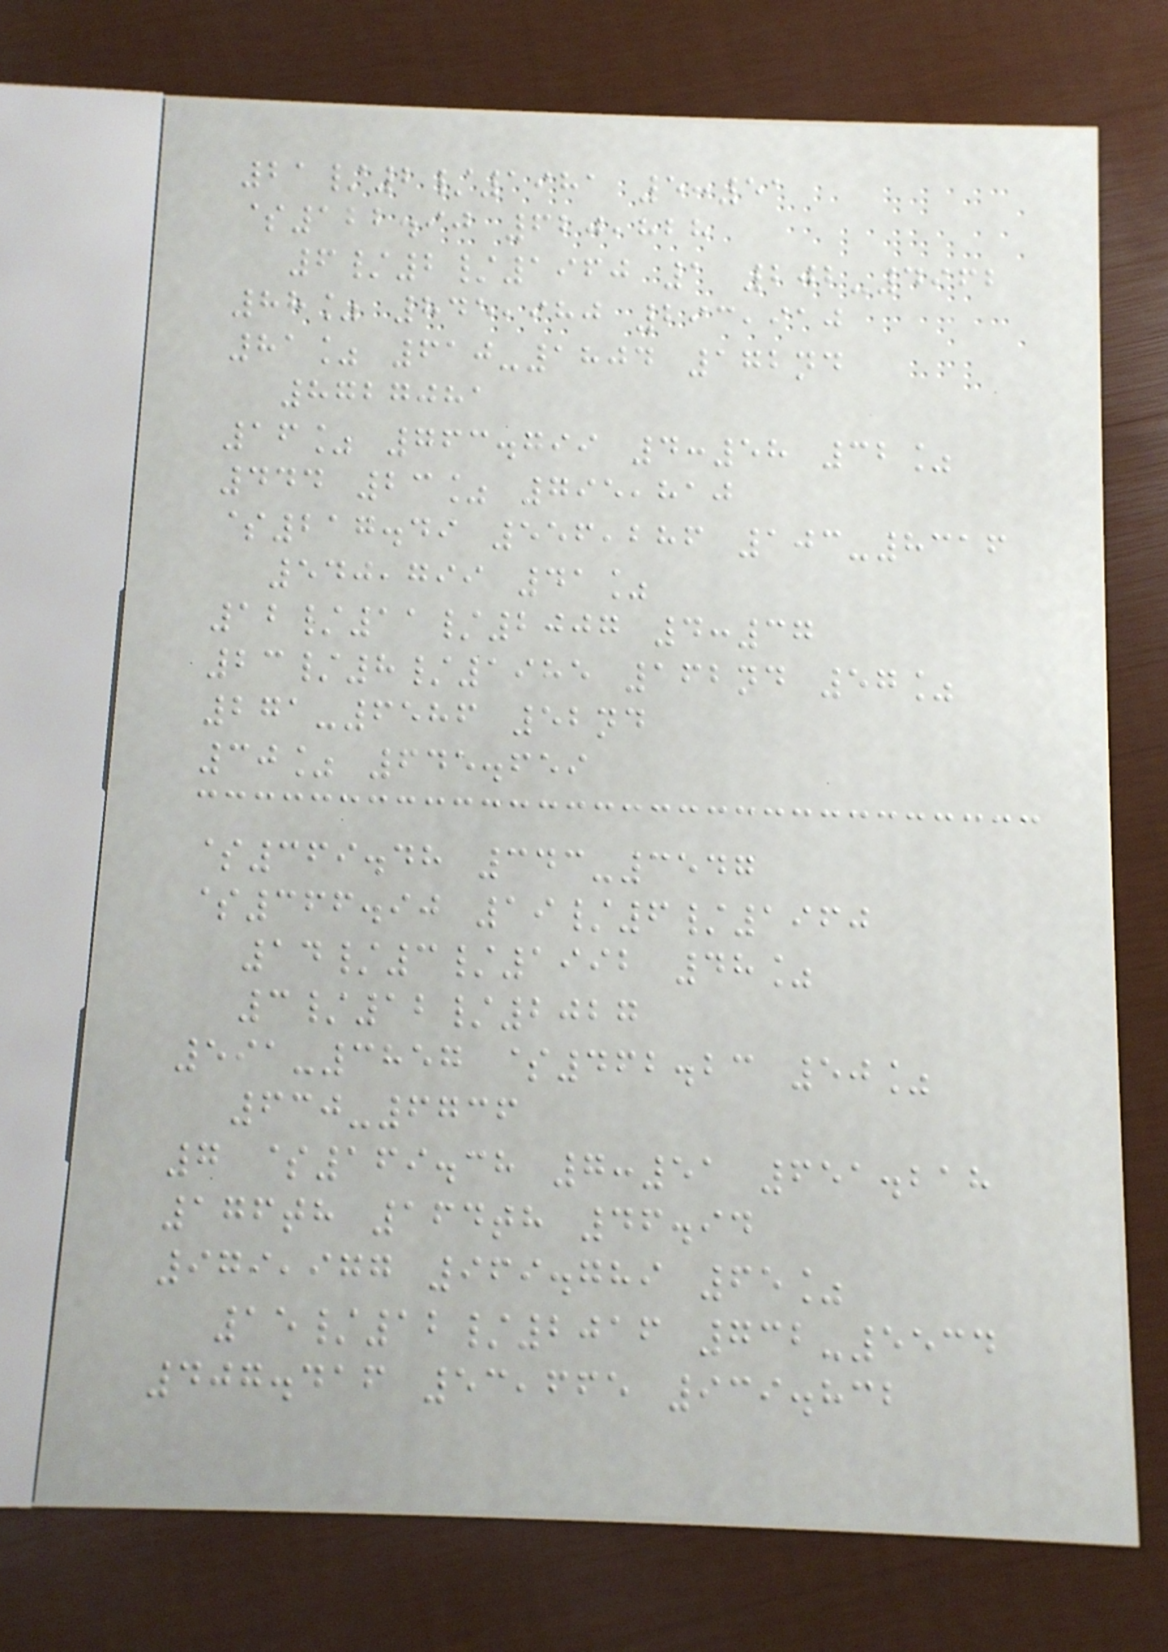21/2/1981 5:51
$122.90 620,828
6/2/1960 1 202-4962
88% 845,980 293,910
81% 610-1804 172nd
8727081
16% 763.799 4:58 32%
444 23% 795,810
$217.49 556,286 103-8316
540,799 41%
12/11/2007 4:37
23/8/1985 162nd 57%
271-6586 52nd
30% 645.659
$369.48 343-3547
$366.90 19/6/1960
14/3/1992 48%
3/12/2027
591-3857 $462.23 50%
630-6736
7 $169.38 7:51 651.218
176th 164th 46.94
979,977 969.789 65%
15/12/2016 732-5534
407.416 53,665 939.832
